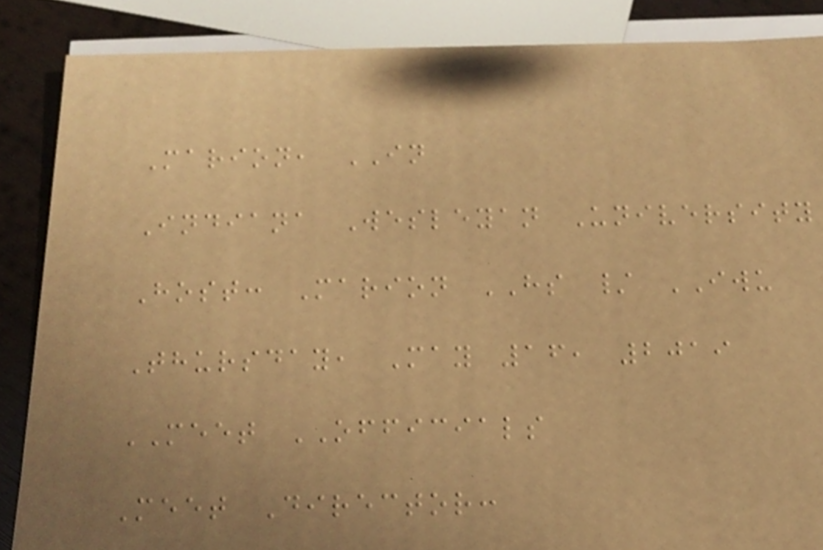Marion, IN
Indiana Wesleyan University
Host: Marion HS / IWU
Thursday, May 16, 2019
MEET OFFICIALS
Meet Director:
